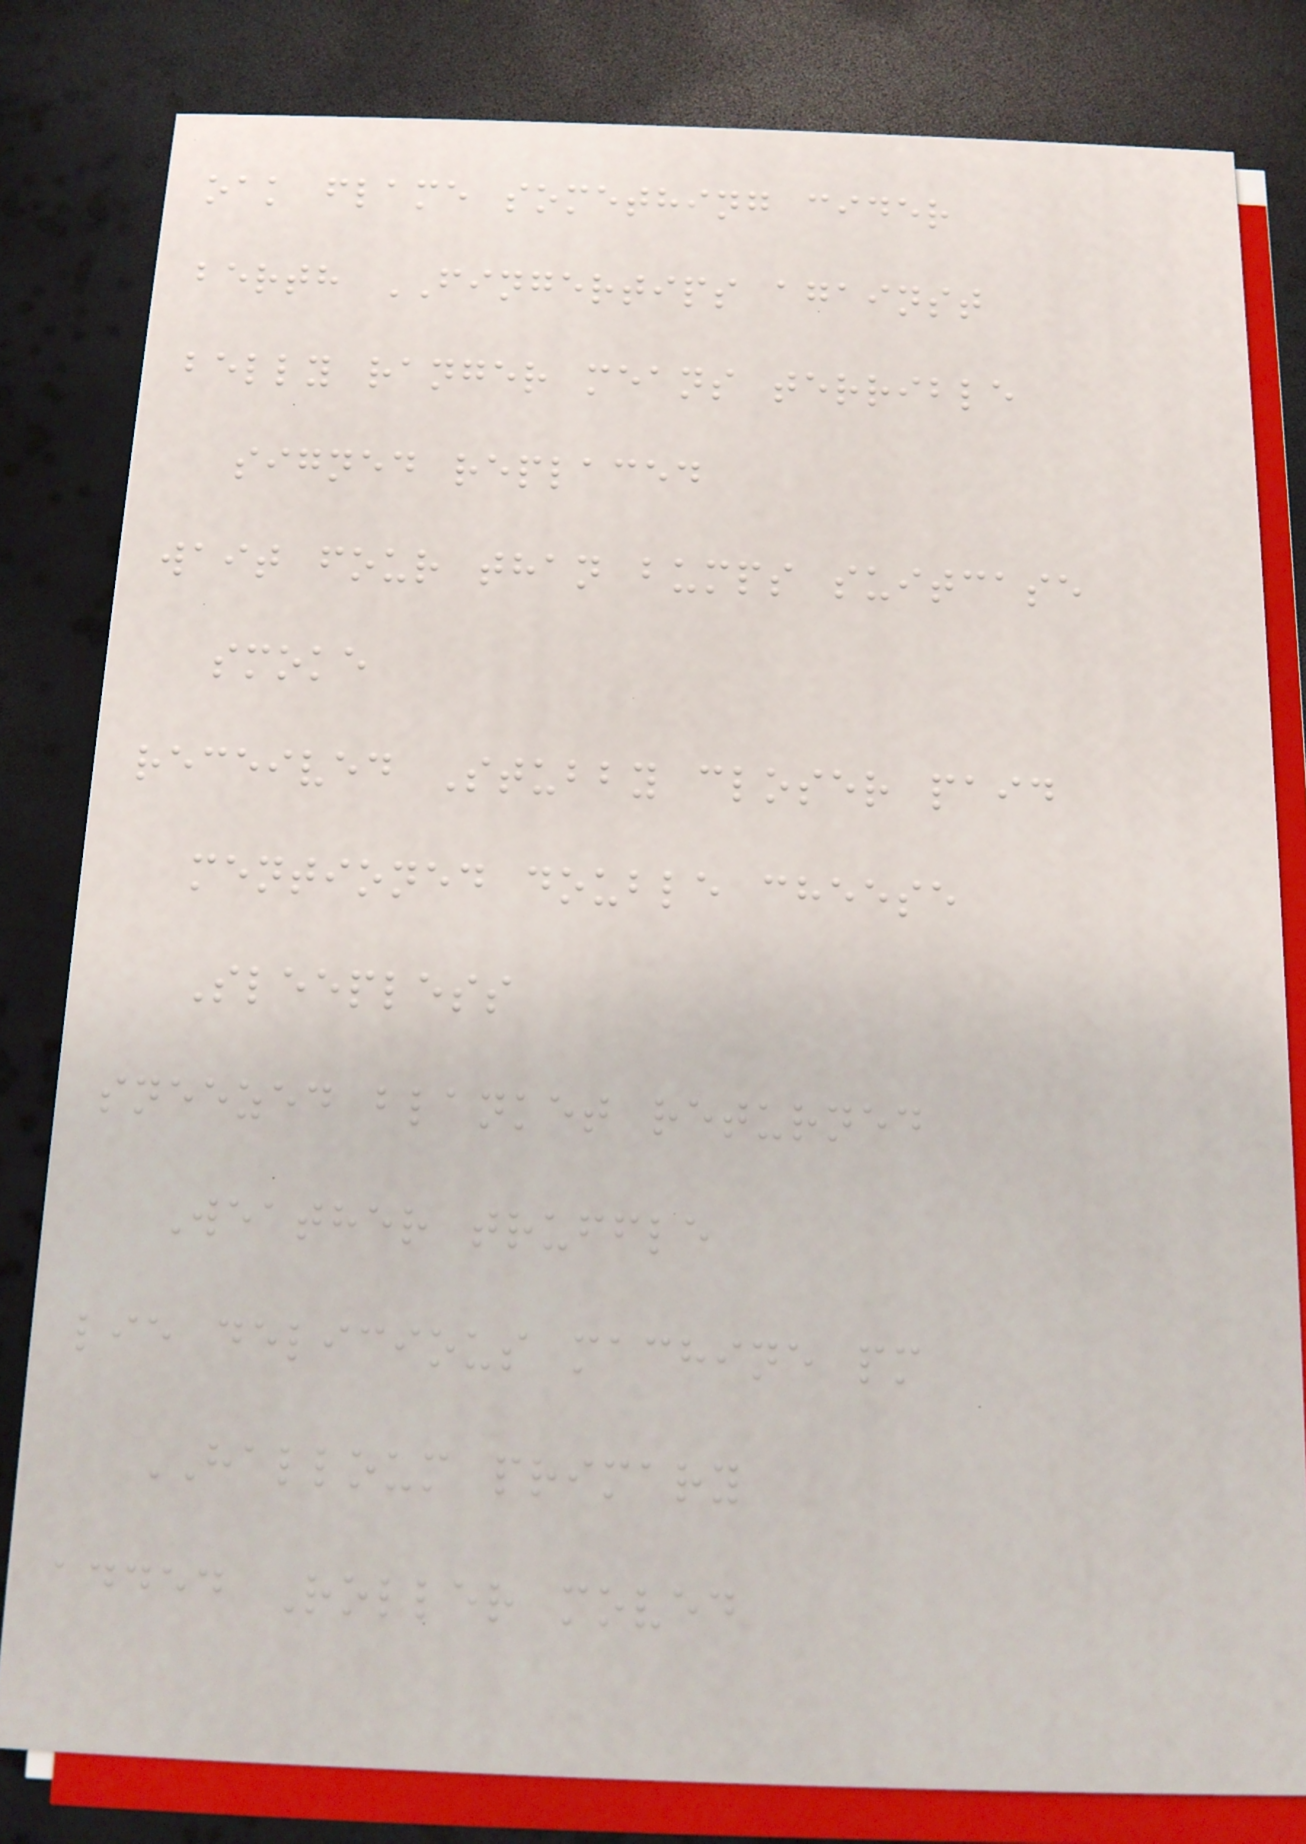oak flame something cider
berth FINGERTIPS against
belly ranger means terrible
signed replaced
wait four than bumps suitcase
smoke
received Stubby closer paid
mentioned double cheese
Sleepless
sneezed blanket returned
Weather truffle
lie delicious machine pm
HALLOUM primary
added Roller moved
